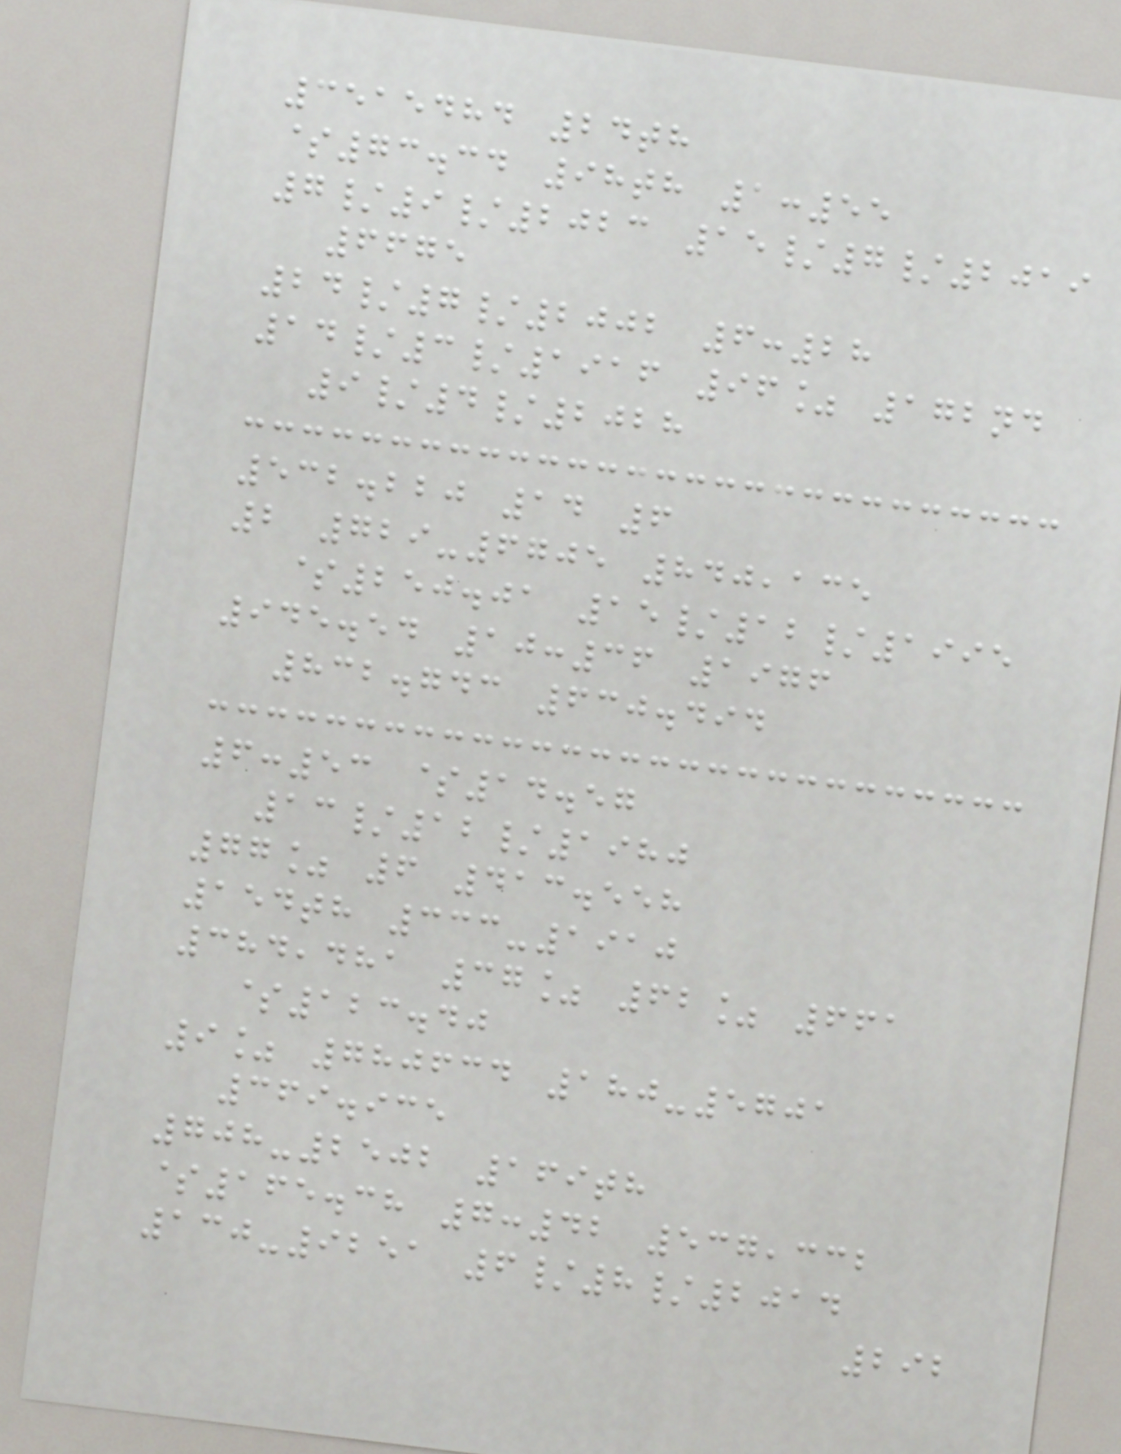3515484 24th
$73.34 98th 1:55
7/9/2023 15/7/2019
6675
24/7/2002 6:28
14/3/1916 96% 172nd
9/4/2028
532.220 14 6
2 729-6705 840,135
$250.01 15/12/1995
945.54 10:36 1976
832.743 630.494
6:53 $14.57
13/12/1980
77% 6 413.558
154th 333-1910
384,481 37% 62% 661
$123.40
9% 780634 180-5701
369.935
708-2502 169th
$165.38 7:42 537,332
130-9251 6/8/2014
292
